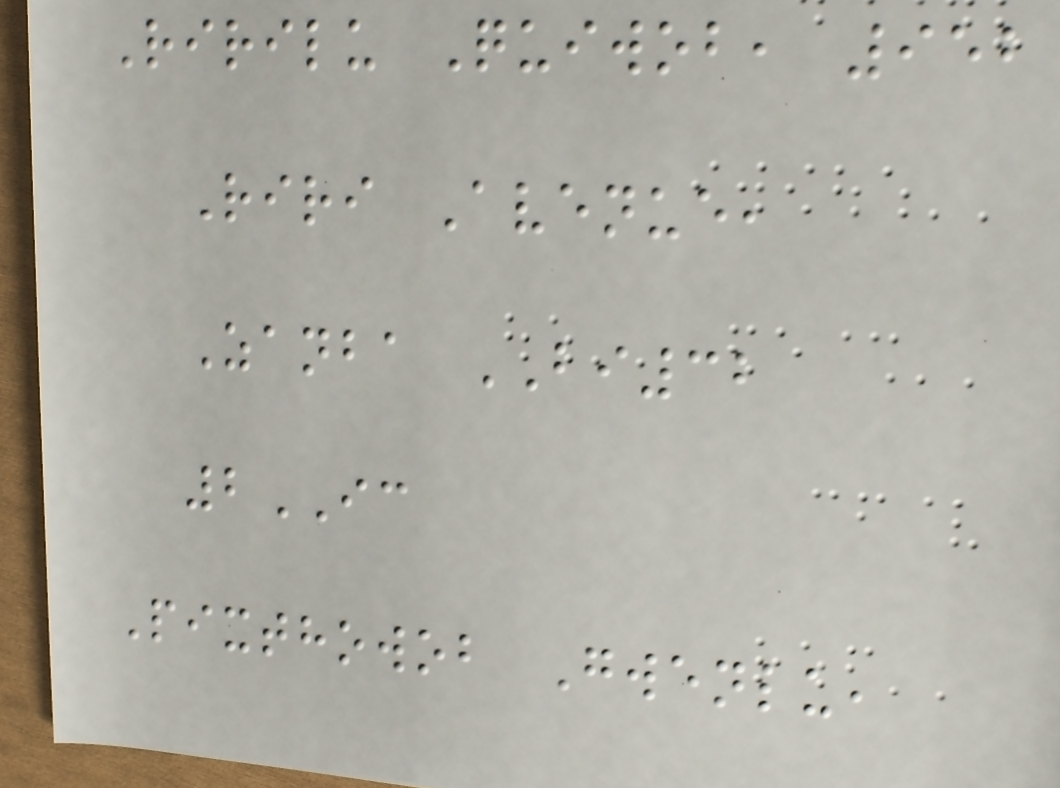Ririlu Quiwob, 952
Riri Avenue,
Zanba BI32
2IC
Pixthowob Gwenlu,
